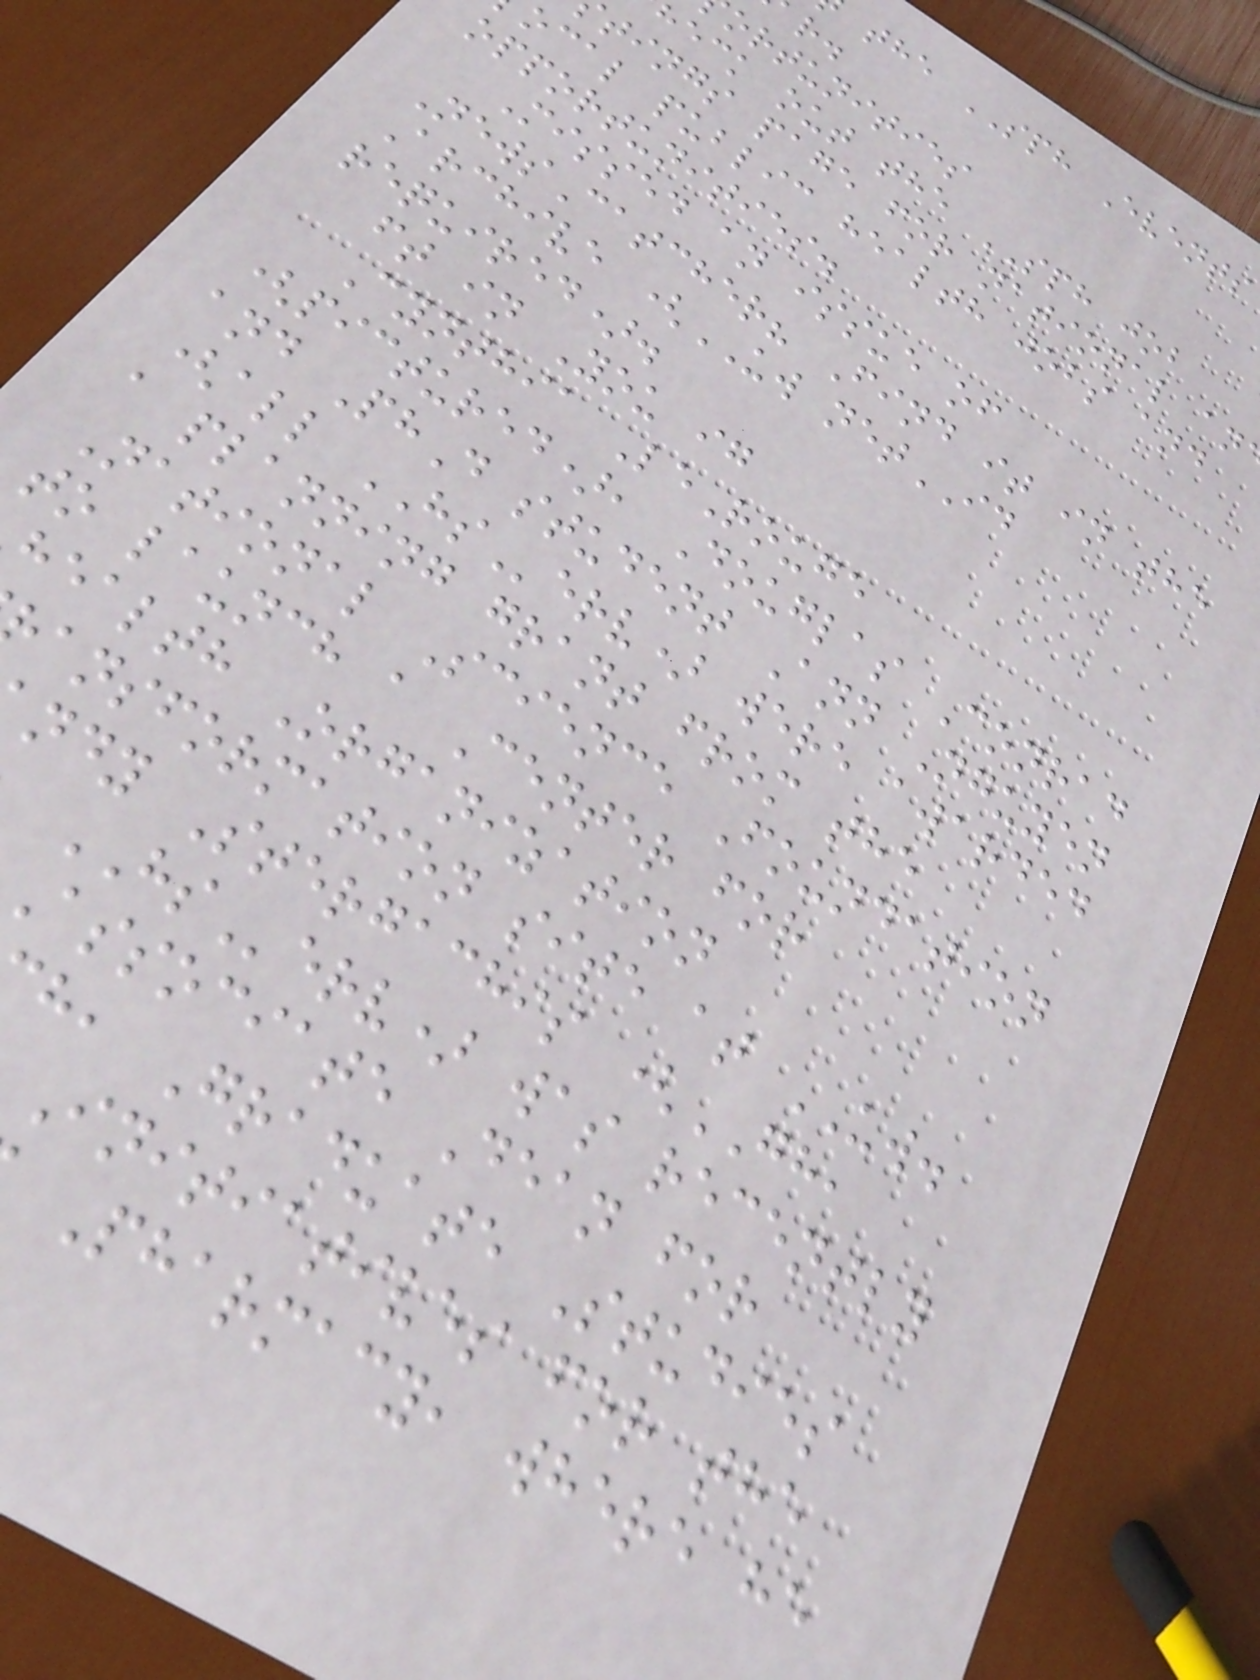the SPH Events
ortunities
heck out the SPH job
tings page for national an
ocal public health jobs and
opportunities.
Missed an issue of
NewsCatcher? Find it in the
Archive (UW netID
required).
ft in You ig
Cynthia LeRouge
(pictured), Douglas Conrad
and PhD student Ann Nguyen
(all HServ) were awarded
a planning grant from the
National Science Foundation
to launch a Center for
health Organization
ansformation site at UW.
ndy Stergachis (GH,
HServ) was recently
associate Dean for
h, Graduate Studies
Initiatives for the
Pharmacy, where he
